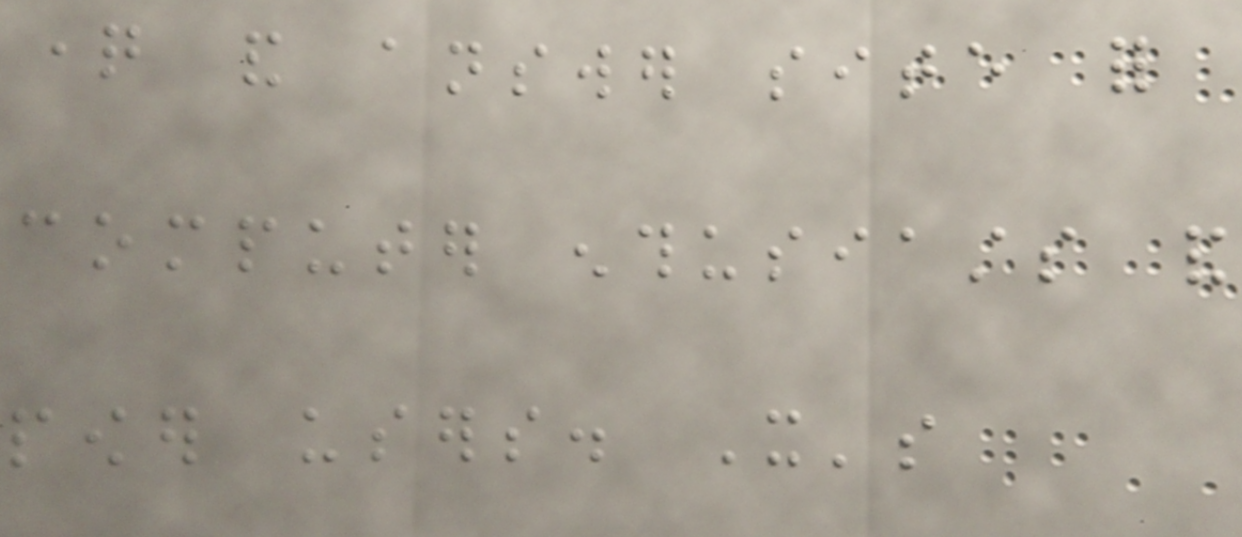question and answer site for
computer enthusiasts and
power users. It's
